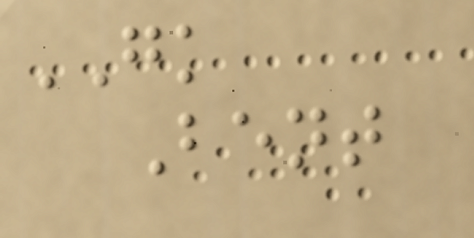GK
Bent
